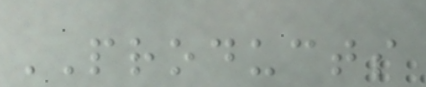PRODUCTS
